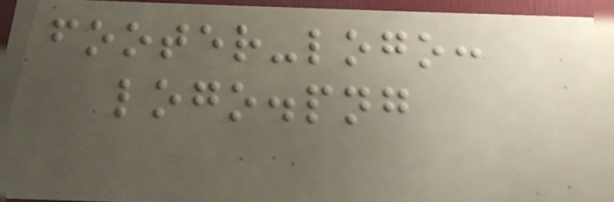footer-logo:
logo.png
